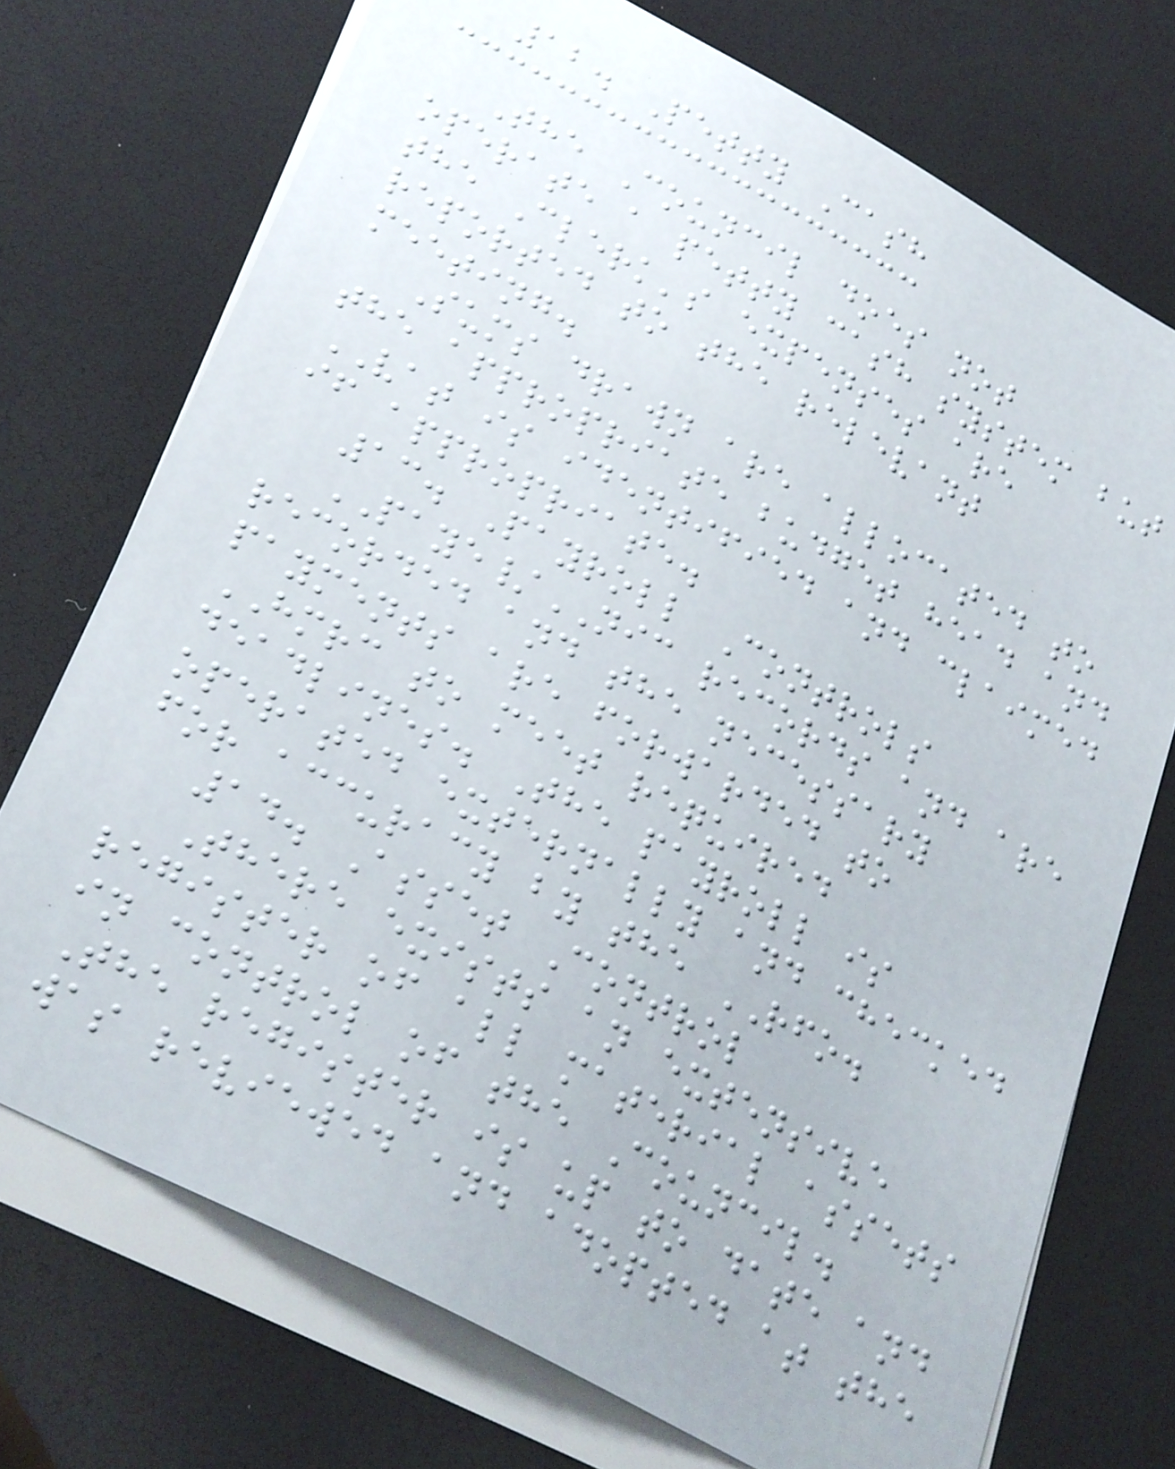12. Petty Cash
The Council does not
operate a petty cash system but
the Clerk's expenses are
reported to the relevant
meeting.
Sums drawn are allocated to
the appropriate budget head and
VAT is identified and claimed
if appropriate.
13. Payroll Controls
PAYE/NIC records and are
recorded and the necessary
payments are forwarded to
HMRC to meet required
deadlines. The payroll is
operated externally and checked
for accuracy by the RFO.
14. Asset Control
There exists an extensive
register of all material assets
in control of the Council.
The register is up to date and
was reviewed and adopted at the
